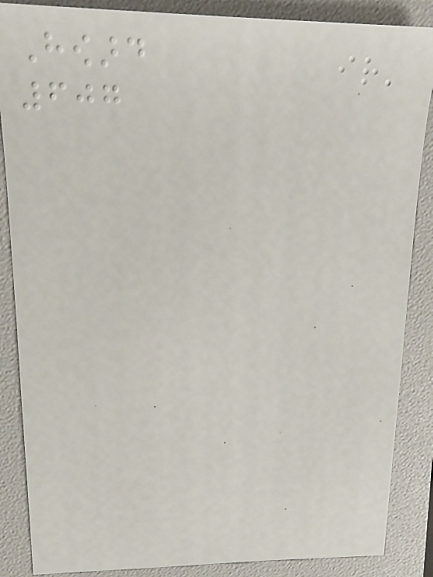Howard
607
